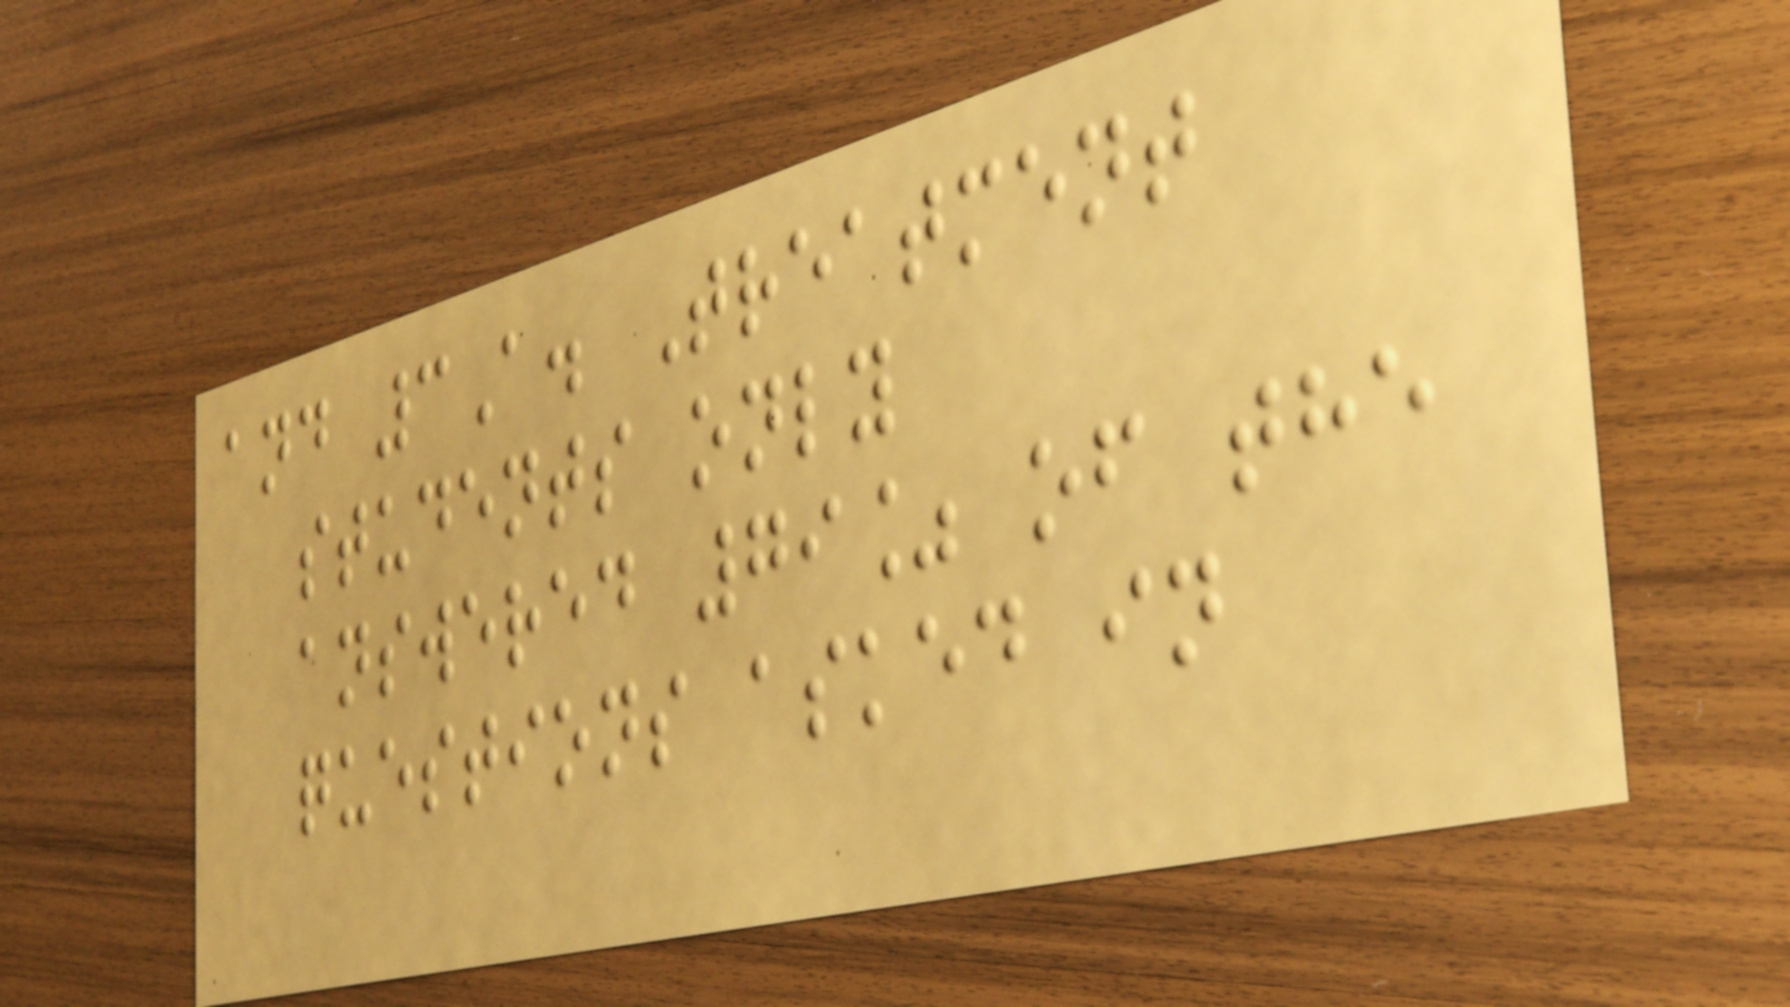and 3A. Treatment
students only
answered 79% of the
questions asked in
